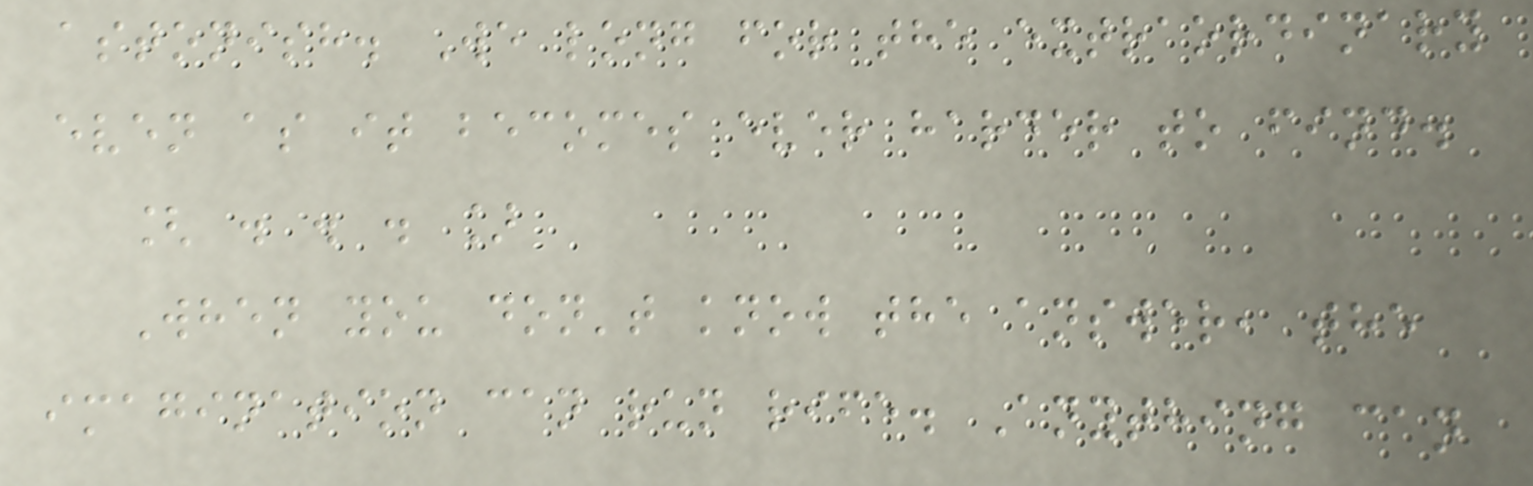astonish. We long for the extraordinary
even as it becomes ever harder to find.
[ . . . ]
When you don't know the answer, the
imagination can run rife. Anything can
